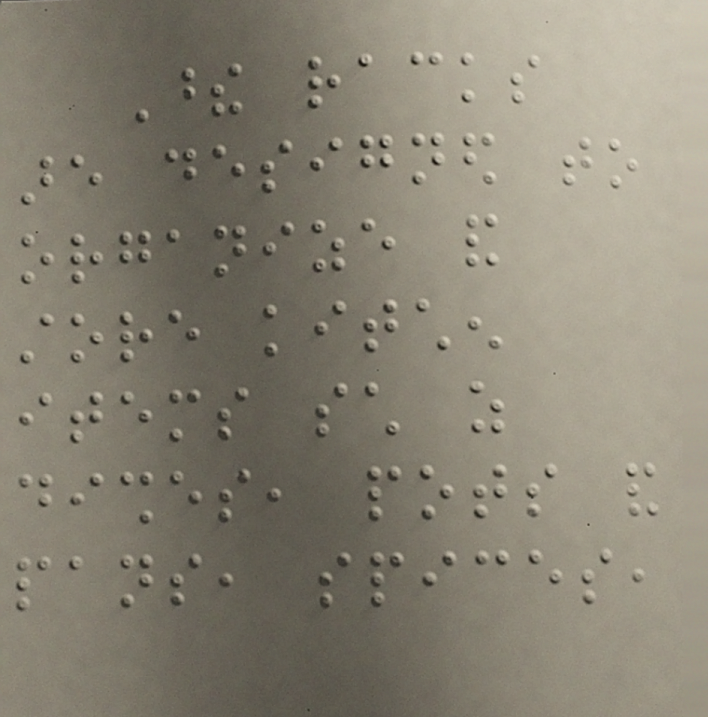These racks
are designed to
organize and
store kitchen
items such as
dishes, pots and
pans, spices,
